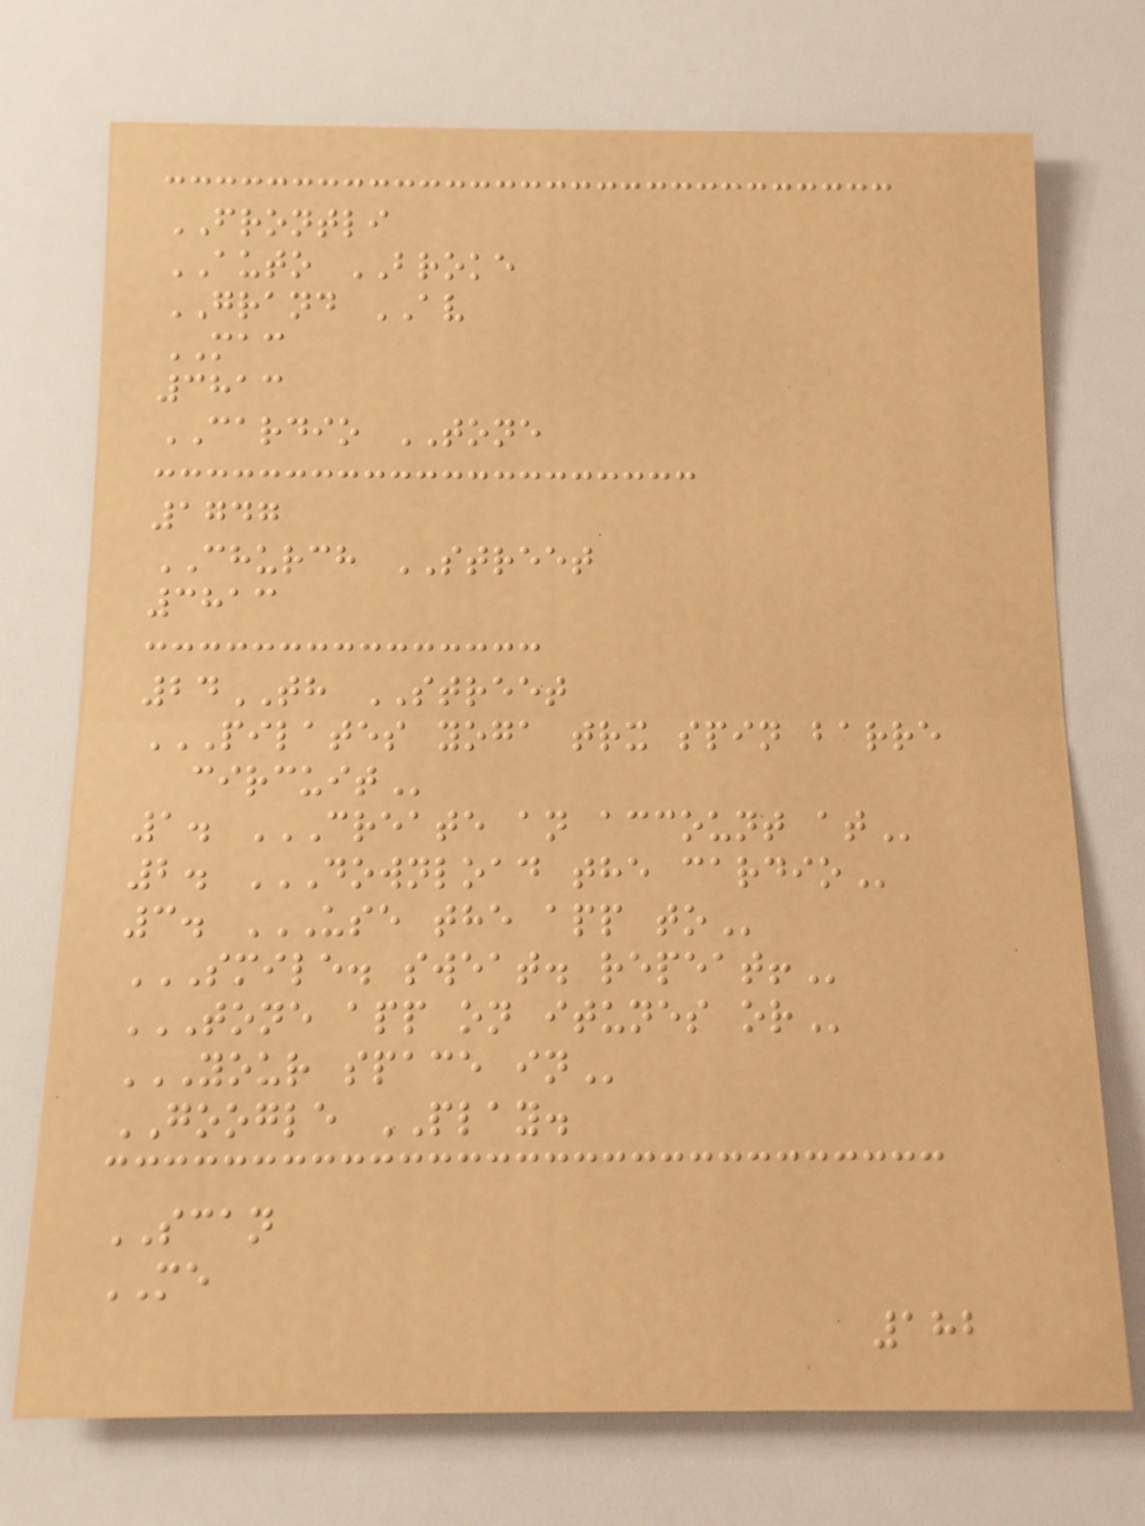FRONTLI
AUTO BROKE
GRAND AV
MAC
3813
CARDIO TONE
1747
CHURCH STREET
3813
24TH STREET
PILATES YOGA TRX SPIN BARRE
CIRCUIT
1. CREATE AN ACCOUNT AT
2. DOWNLOAD THE CARDIO
3. USE THE APP TO
SMILE. SWEAT. REPEAT!
TONE APP ON ITUNES OR
YOUR SPACE IN
GOOGLE PLAY.
SCAN
ME
182
